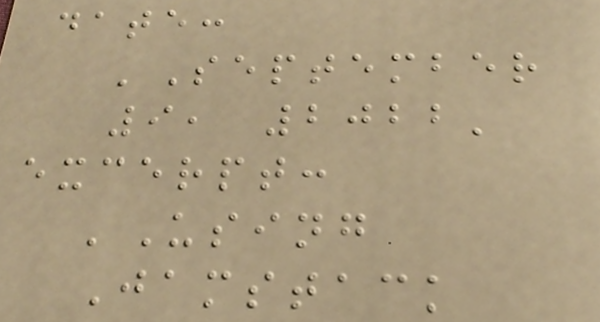date:
'September
9, 2022'
excerpt:
'Using
Jamstack
